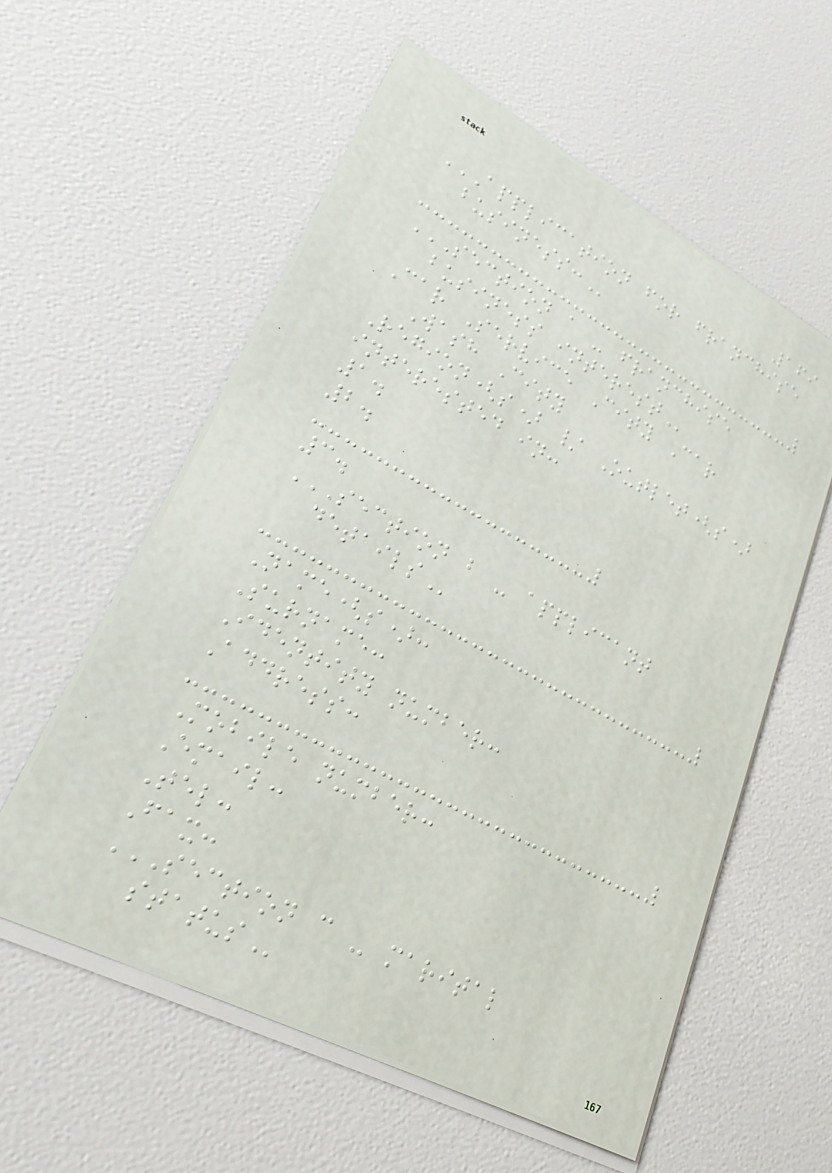169
APPLICATION FOR FRANCHISE
BUSINESS:
SECTION A - FRANCHISE
BUSINESS INTEREST
Car Service City Car
Wash City
Region(s) / Outlet(s)
interested in:
1.
2.
3.
SECTION B - APPLICANT
DETAILS
Name(s):
Surname:
Identity number:
Address:
Mobile number:
Email:
Tel:
Fax:
SECTION C - MARITAL
STATUS
